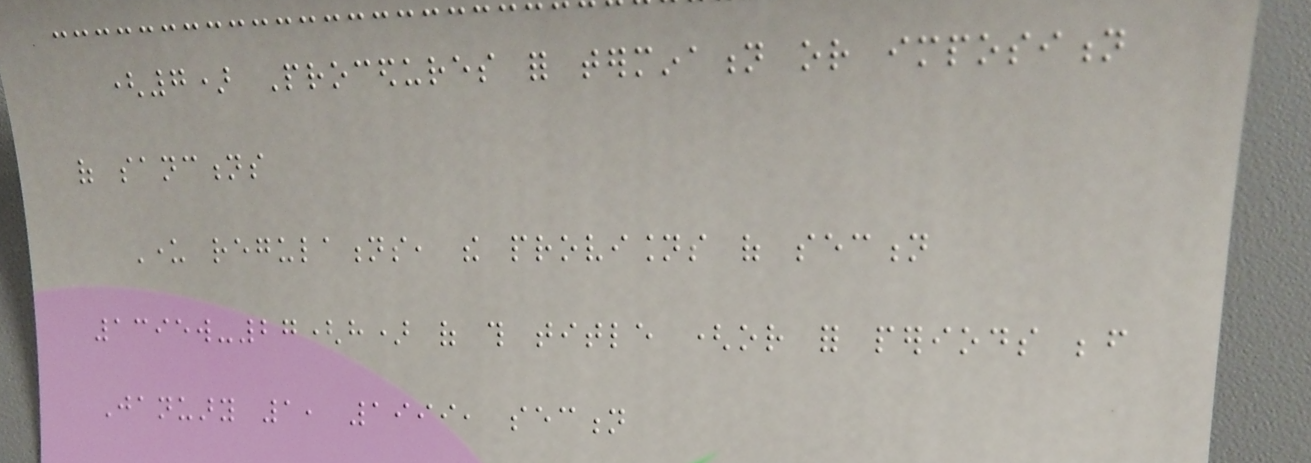(7) Procedures for termination or imposition
of sanctions
Under regulations, the provisions of section
1395w-27(h) of this title (or for periods before
January 1, 1999, section
